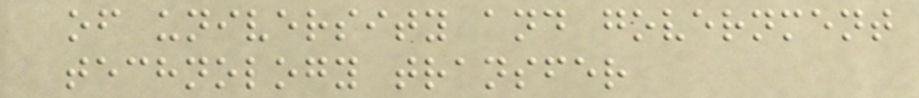of university and government
technology transfer
